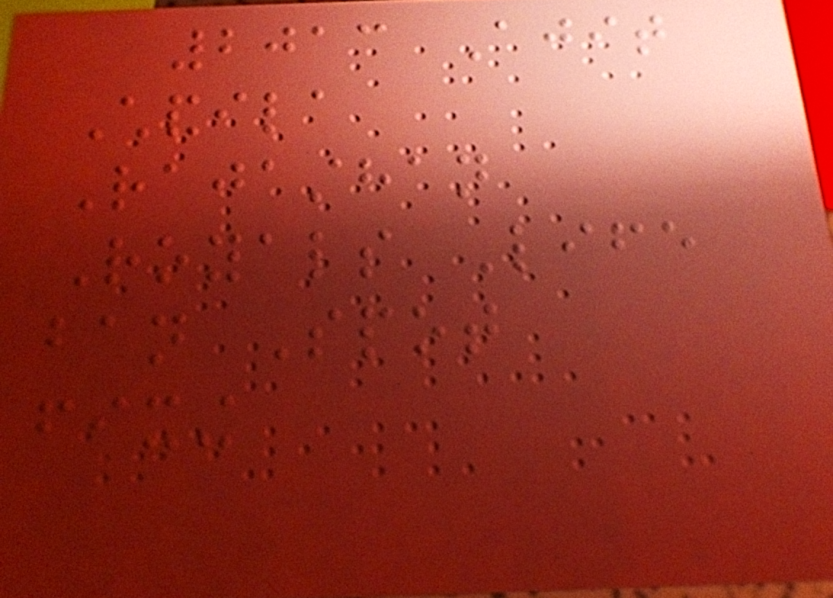2013 Ajit
Chandila
Rajasthan
Royals Life
ban Spot
fixing
